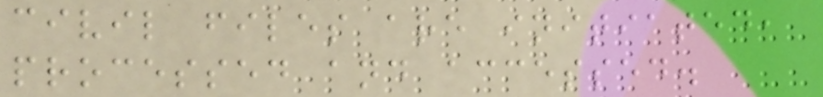civil files are initiated,
processed and accessed.
